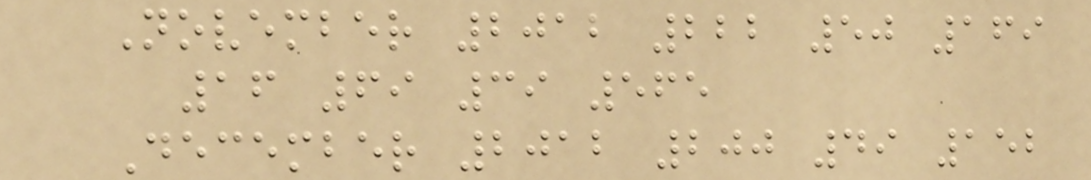November 2012 222 50 169
16 69 39 565
December 2012 200 49 152
